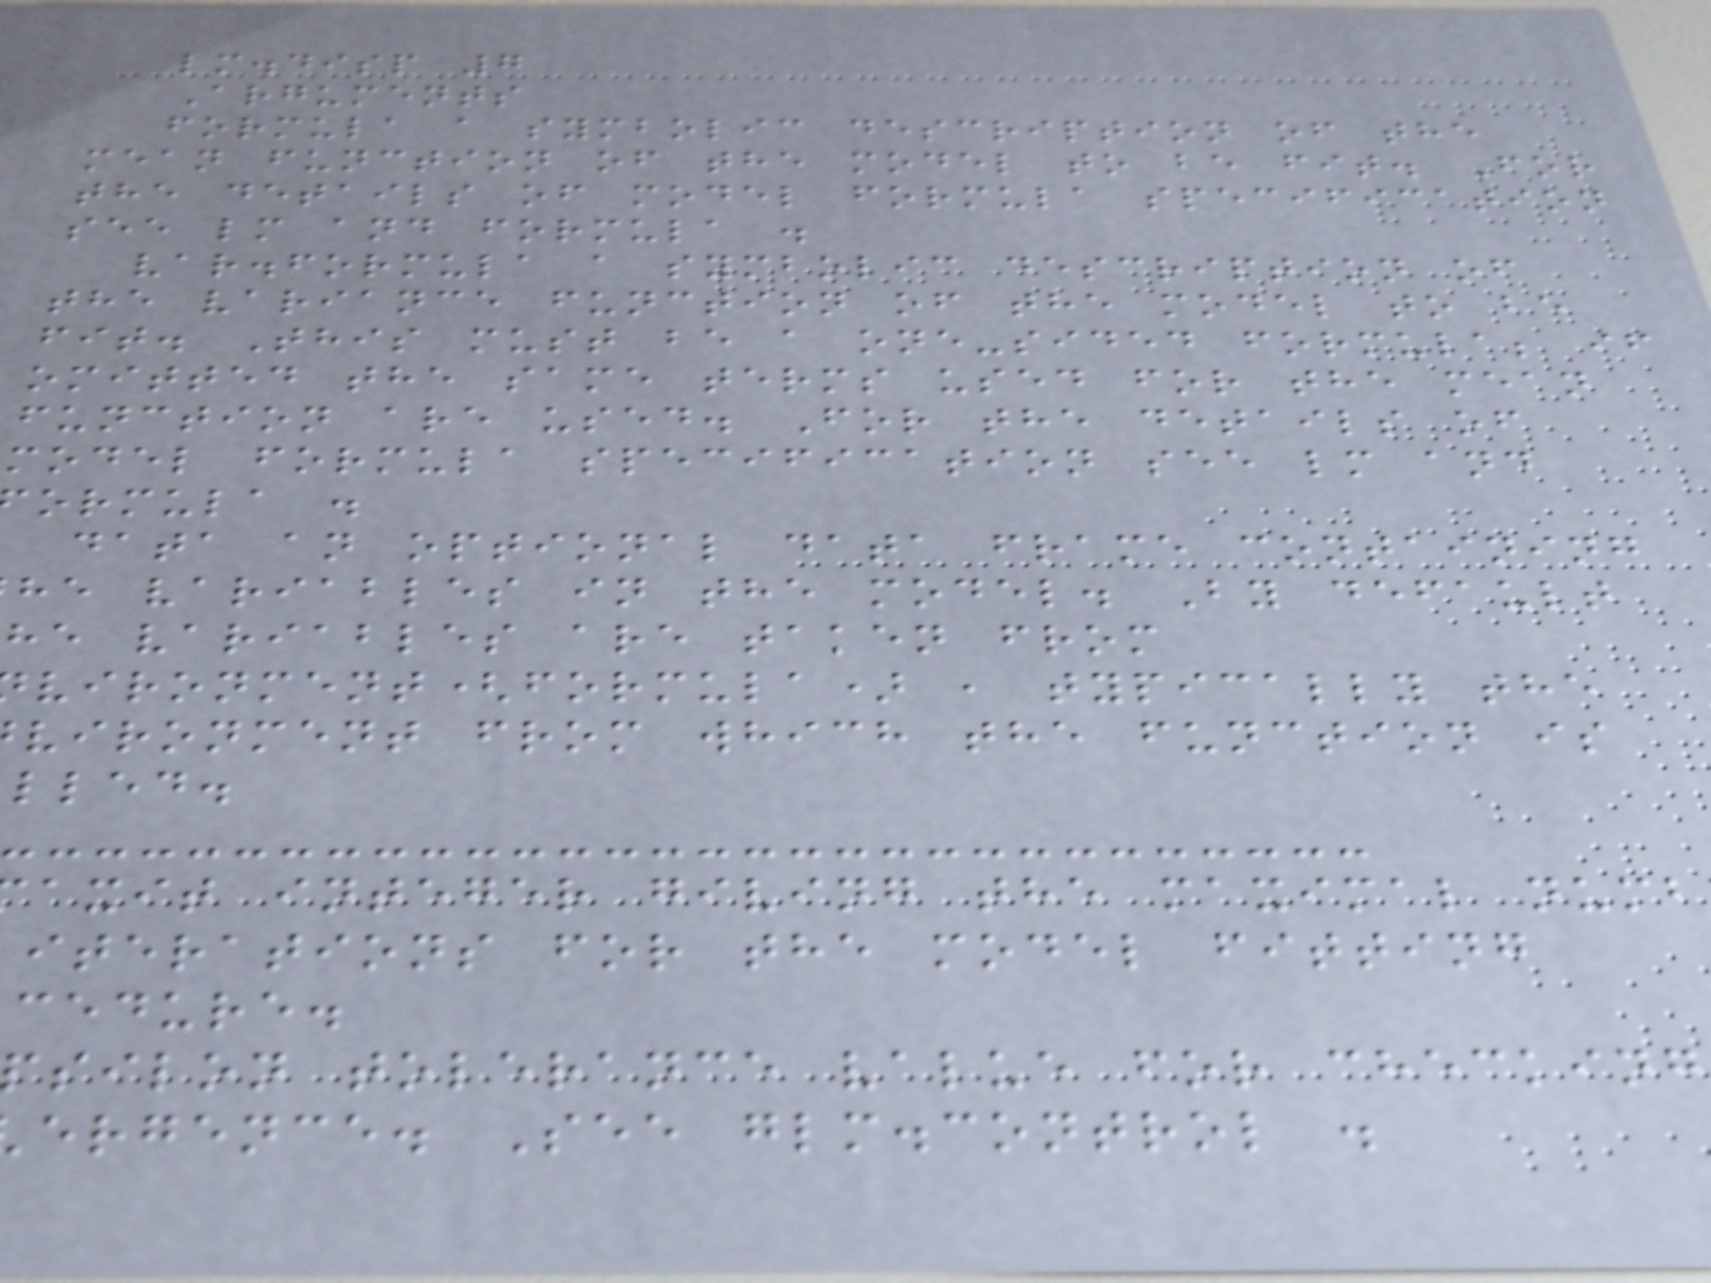lm.disp 7
Arguments
formula a symbolic description of the
mean function of the model to be fit. For
the details of model formula specification
see lm and formula .
var.formula a symbolic description of
the variance function of the model to be
fit. This must be a one-sided formula; if
omitted the same terms used for the mean
function are used. For the details of
model formula specification see lm and
ormula .
data an optional data frame containing
he variables in the model. By default
he variables are taken from
vironment(formula) , typically the
vironment from which the function is
lled.
axit integer giving the maximal numb
iterations for the model fitting
cedure.
silon tolerance value for checking
ergence. See glm.control .
